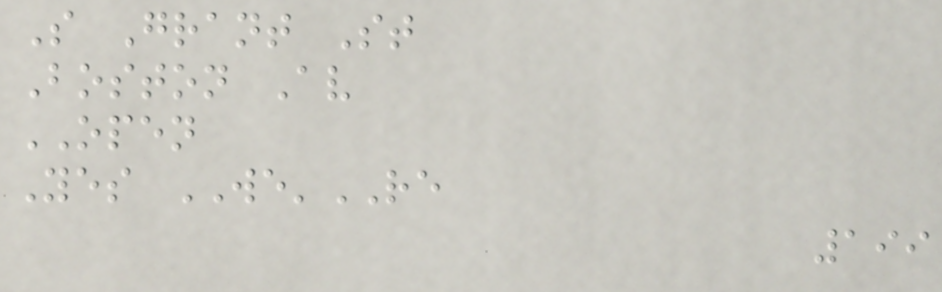S Grant St
Boston Av
OPEN
Yes WE'RE
199
